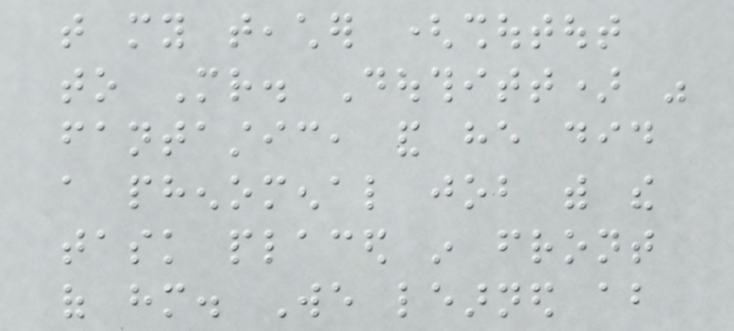that my teacher (shoutout
to Mr. Douthitt) was
fantastic, and he did
a phenomenal job with the
task placed in front
of him. We learned about
